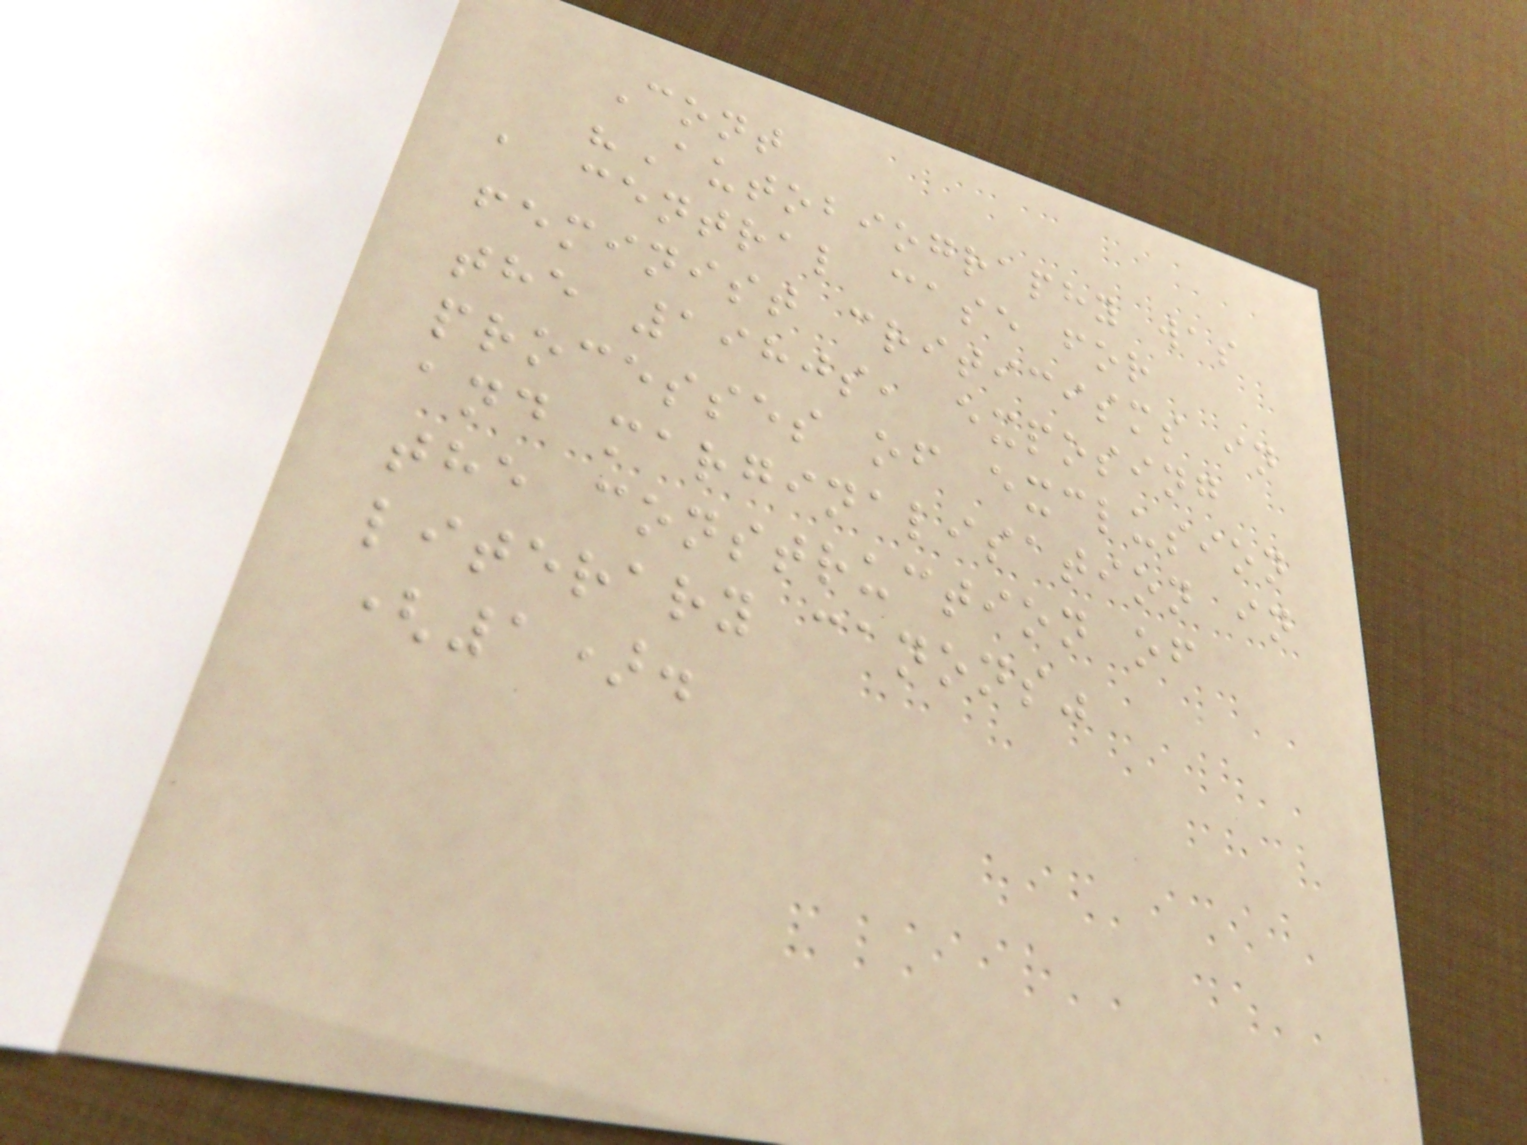Cont
"Autobiography was
a central case for
feminist criticisms in
the 1980s, exposing
processes of exclusion
and marginalisation in
the construction of
literary canons"
(1).
